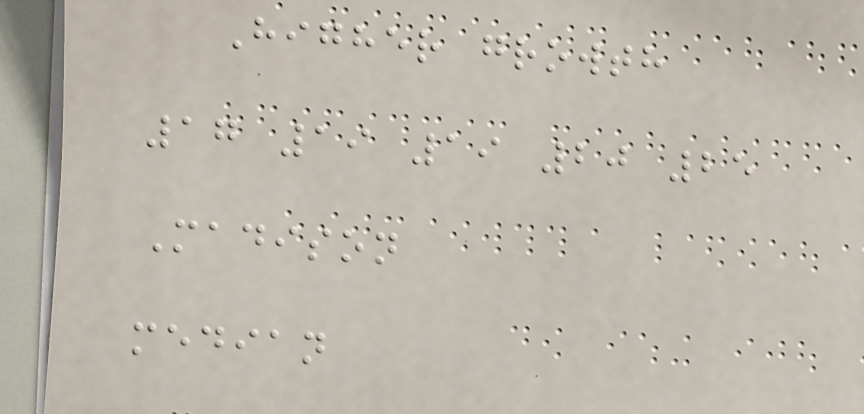Higher growth
17 19 19 20 25
Madison
median
